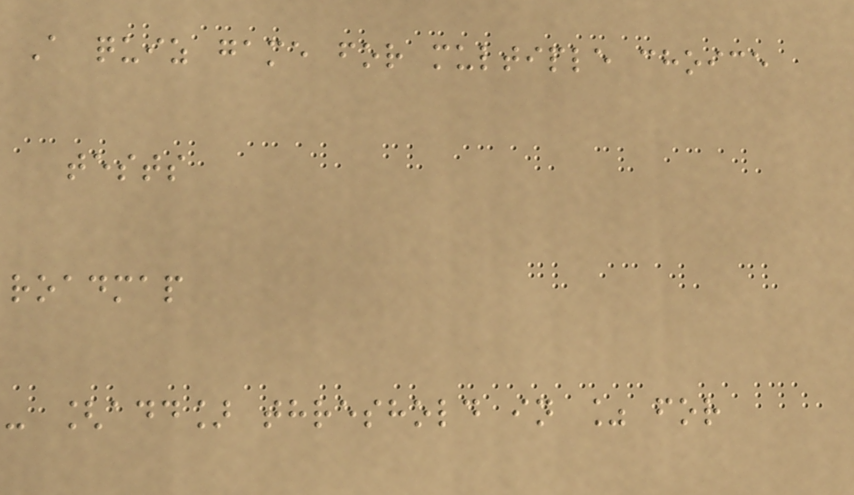A quiz game for multiple choice
tests
roadmap
- [add] threshold in % for
